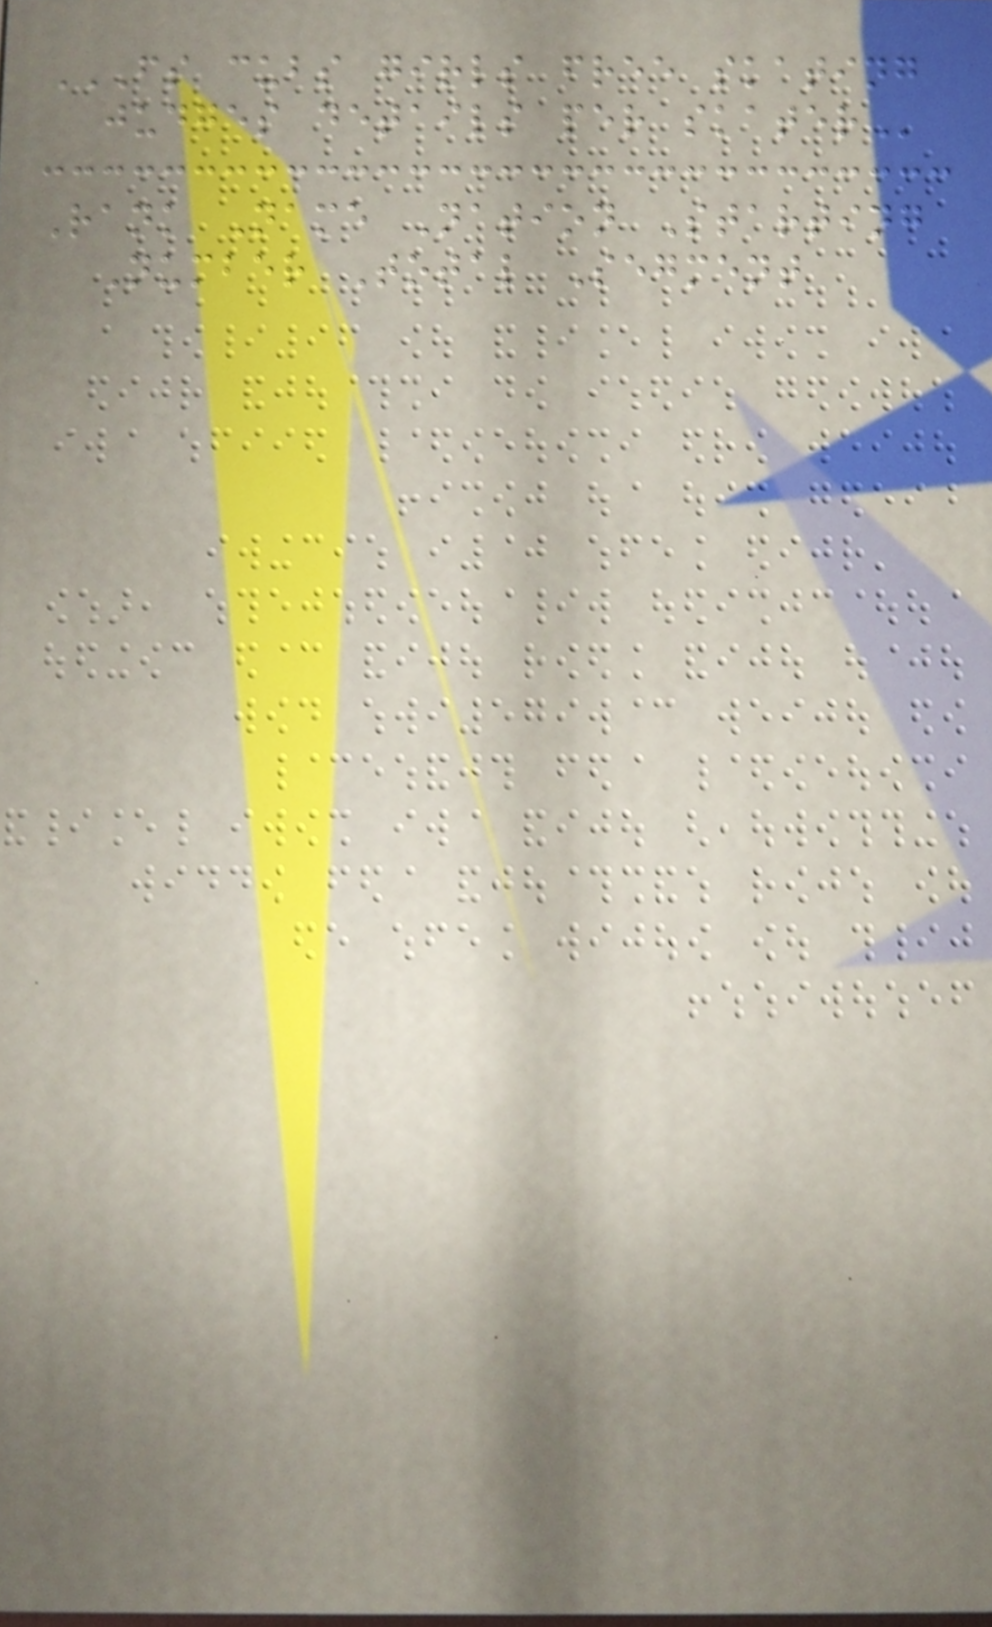FS CUBS GIRLS FREE SKATING
JUDGES DETAILS PER SKATER
Rank Name Nation Starting
Number Total Segment
